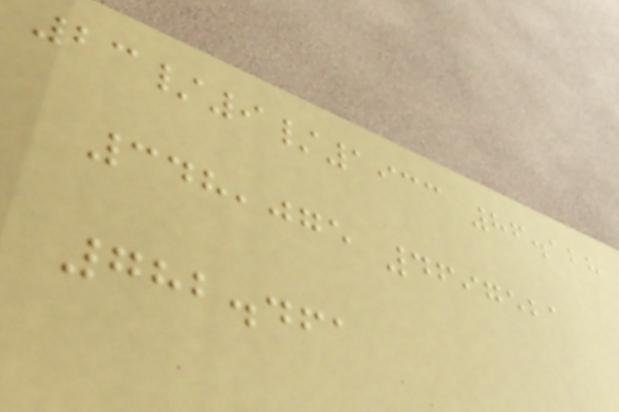23/9/1933 86.128
348,075 4697521
782.461
